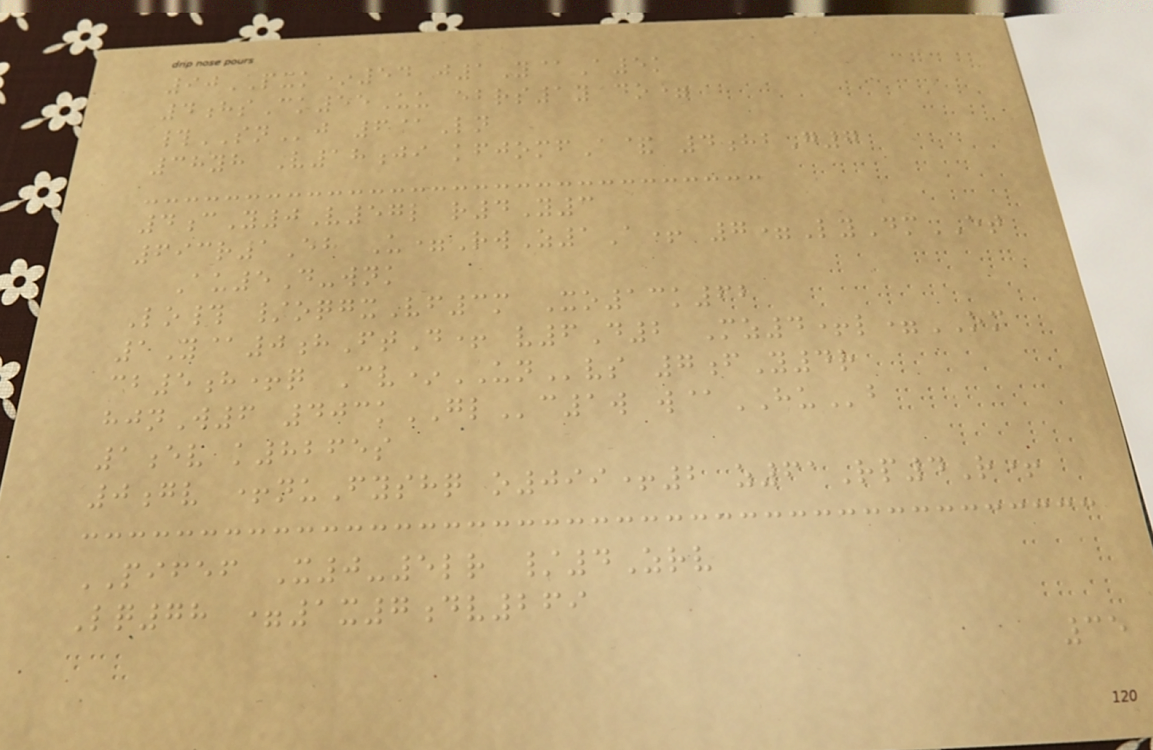90PXK*54 j1Y@A5k
4hsCk55Uu ebrs1y do=
#SNj 6@Ln
38yh V18ji kfjomfA& 4hbG7
4cY0V57l r4Y3
693r1Eh U=RwZ1A+ 7=LyDmET
Au5D-wnk
Lo# /oqgxVf3m Xo13k62
1Y@0hFtD+ v6D2 Mz4+l=OM
cb5h+q Cv*UNvs 7fY4r
hjnW6 403kGLc1w w@HUb
1ev k8265s
0gv +nuFyshq o099+2 z61Rp4R+
PIFEF X0-5lr /4Zrv
Lq78 =1x7dv269
35
